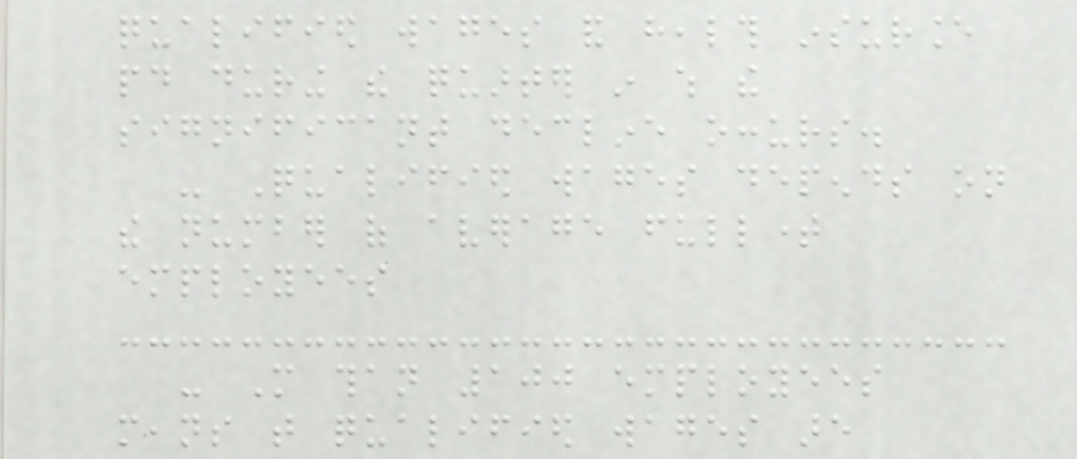qualified wages and health insurance
paid during the quarter in which the
significant decline occurs.
- Qualified wages depends on
the number of average fulltime
employees
- More than 100 employees
means that qualified wages are
